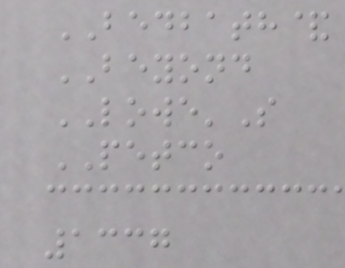BEDBATH&
BEYOND
LOWE'S
PETCO
1337
